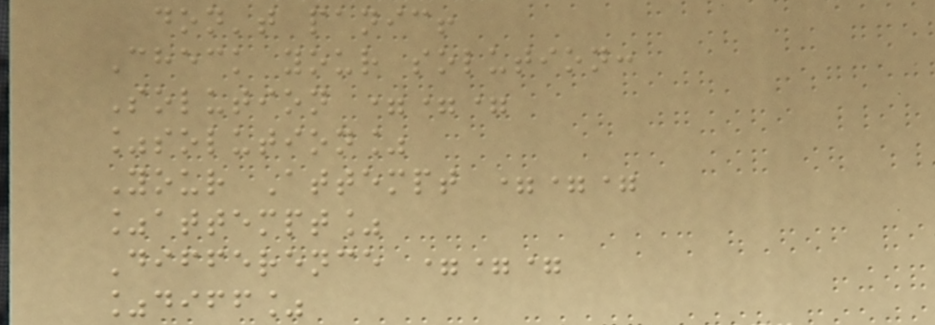don't panic!
Check your solution:
Solution ===
%solution%
Your Attempt ===
%attempt%
Difference ===
%diff%
